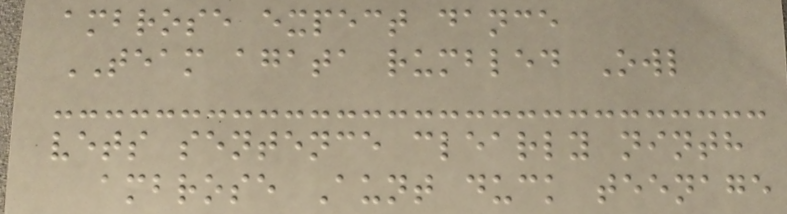ambrose expect dance
TEAM agata rumbled Owl
vets sentence clearly ninth
ambrose Aunt duck teenage
